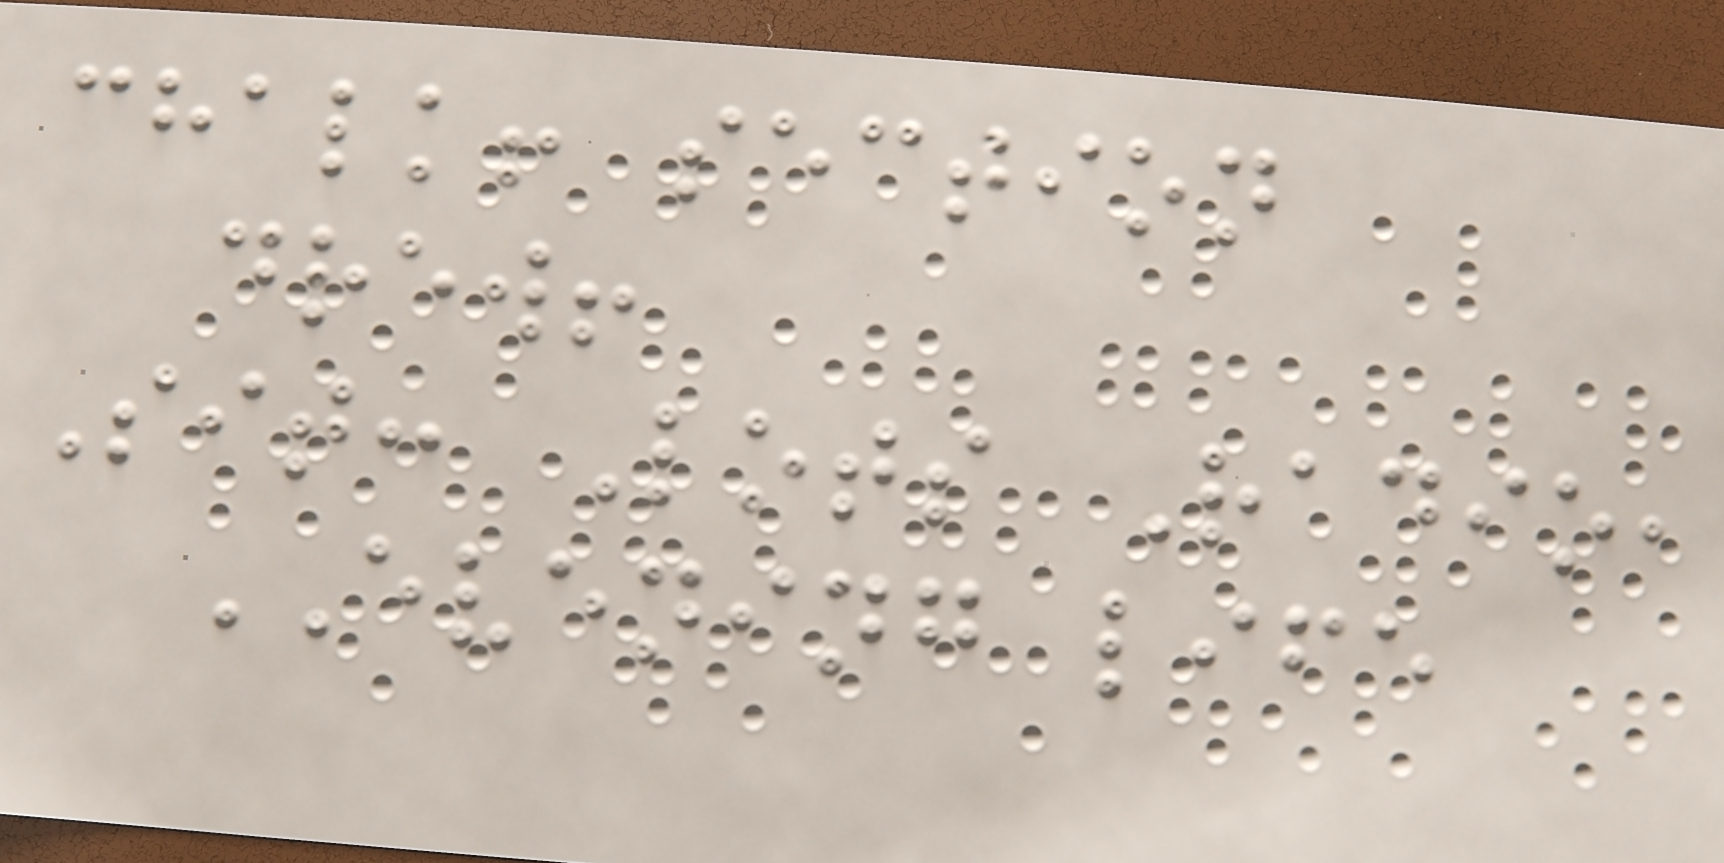chalk! section
drew!
Sit: Lots Radio,
EVENING life
